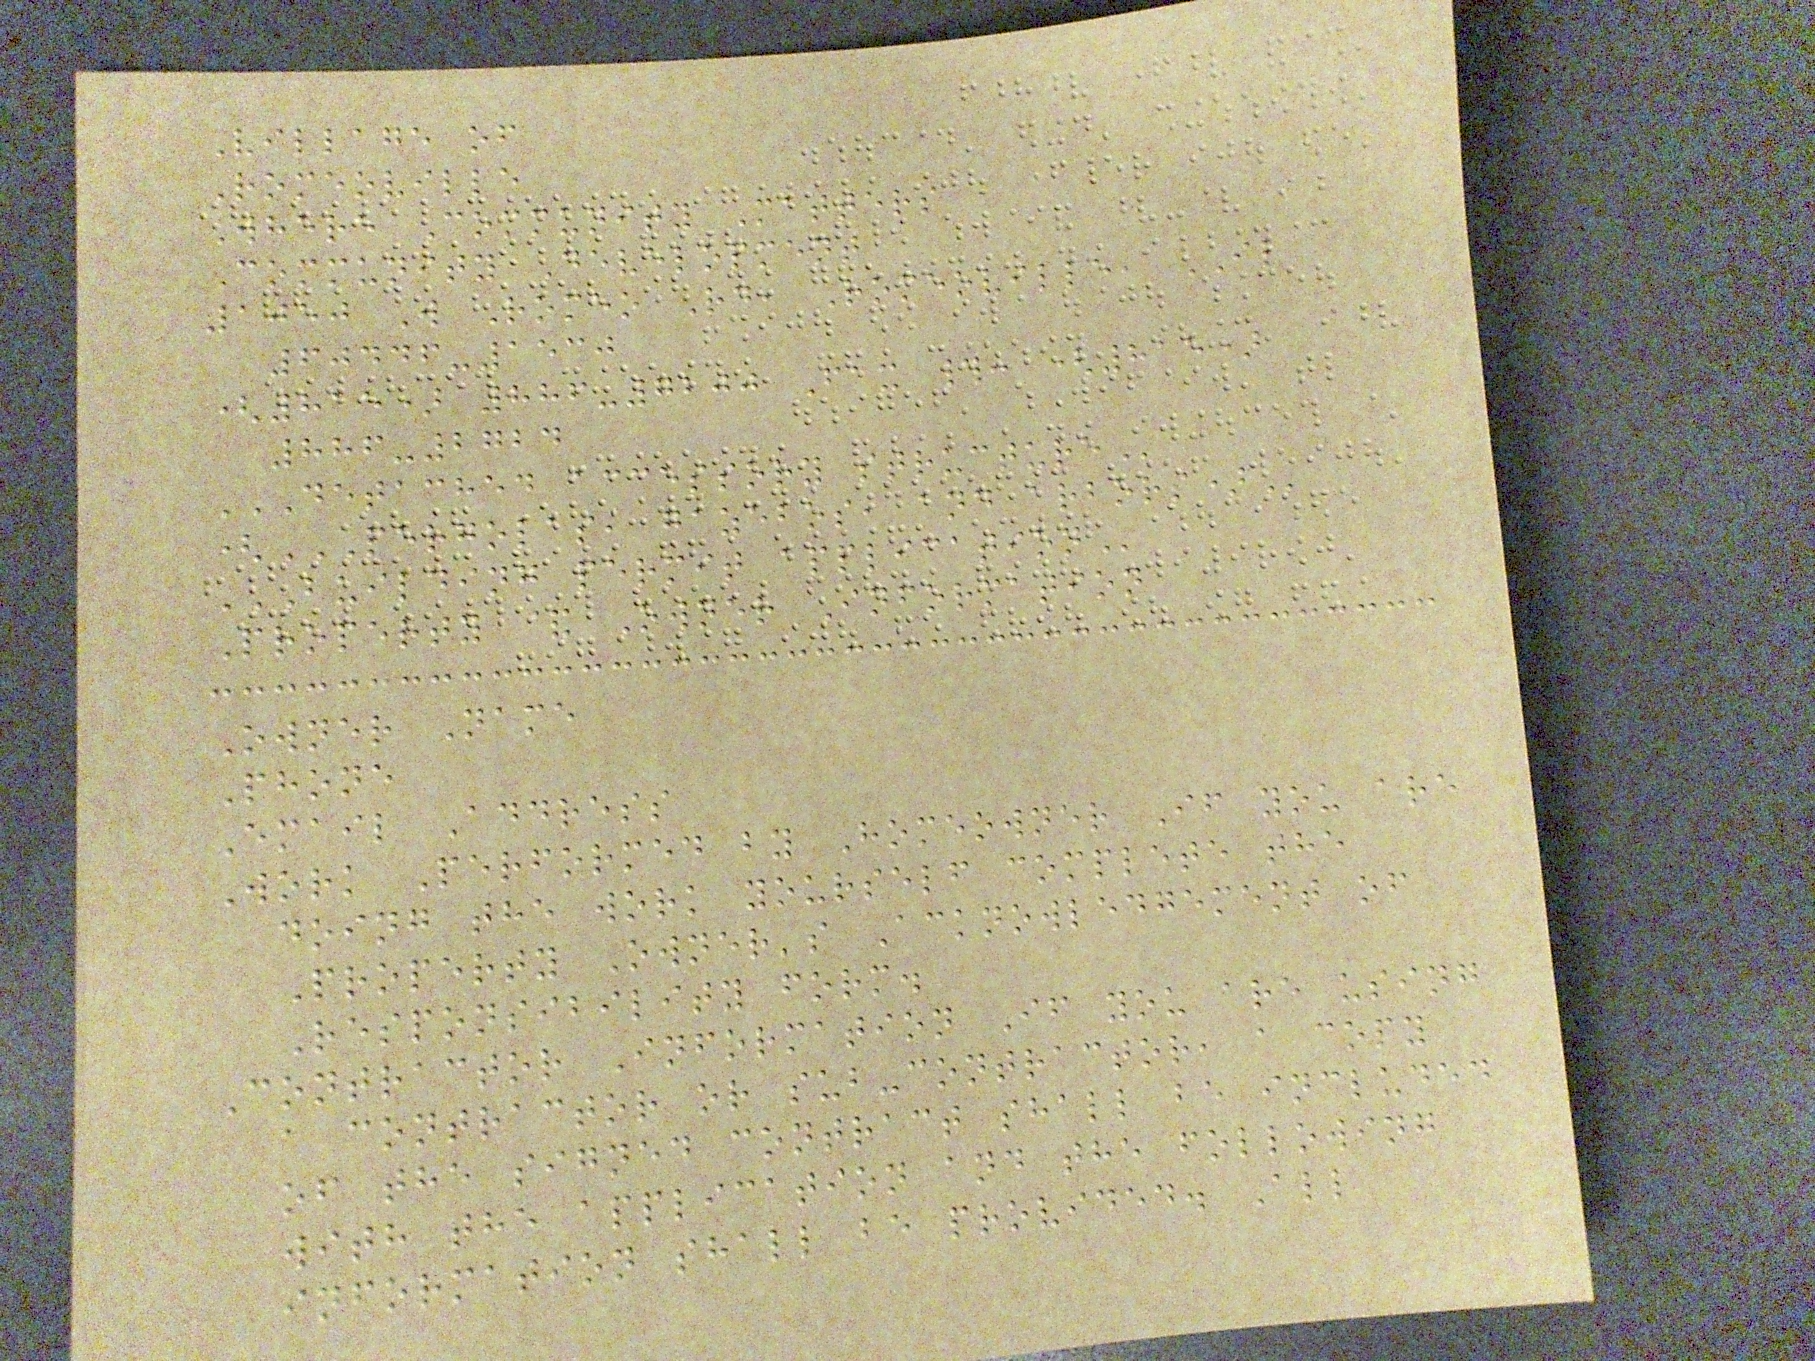Village of
Romeoville
Where Community Matters
Community Development
1050 W Romeo Rd, Romeoville, IL
60446-1530
(815) 886-7200 Fax #: (815)
886-2724
DETACHED ACCESSORY STRUCTURE
(PERGOLAS, GAZEBOS, AND ARBORS)
BUILDING PERMIT APPLICATION
Property & Owner Information
Owner Name
Phone
Email Address
Work Performed by Homeowner If you are
doing the work yourself complete the
Property Owner's Acknowledgement of
Responsibility form.
Contractor Information If you are using
a contractor or sub-contractor, a copy
of the signed contract shall be included
with the application and the following
information shall be provided. All
